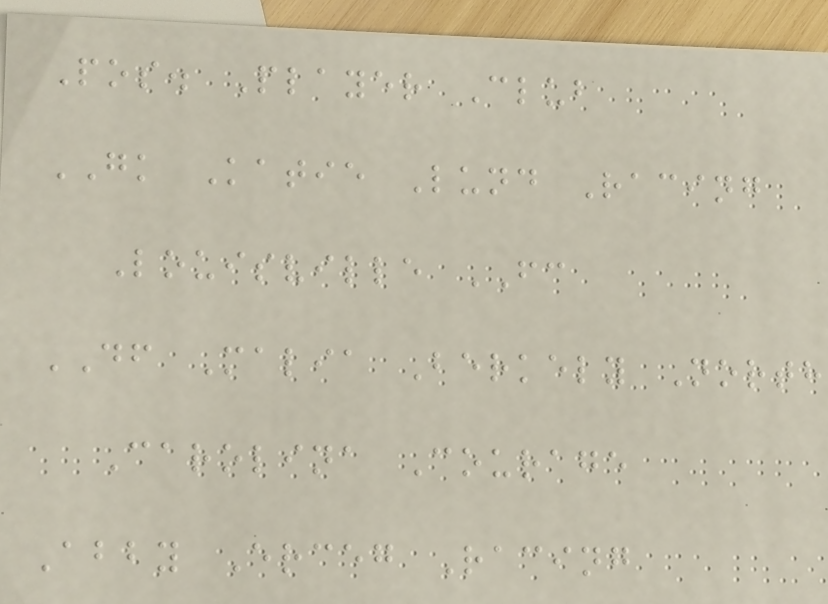Pos. Player Club
GK Katie Lund Racing
Louisville FC
DF Malia Berkely North
Carolina Courage
Abby Erceg Racing
